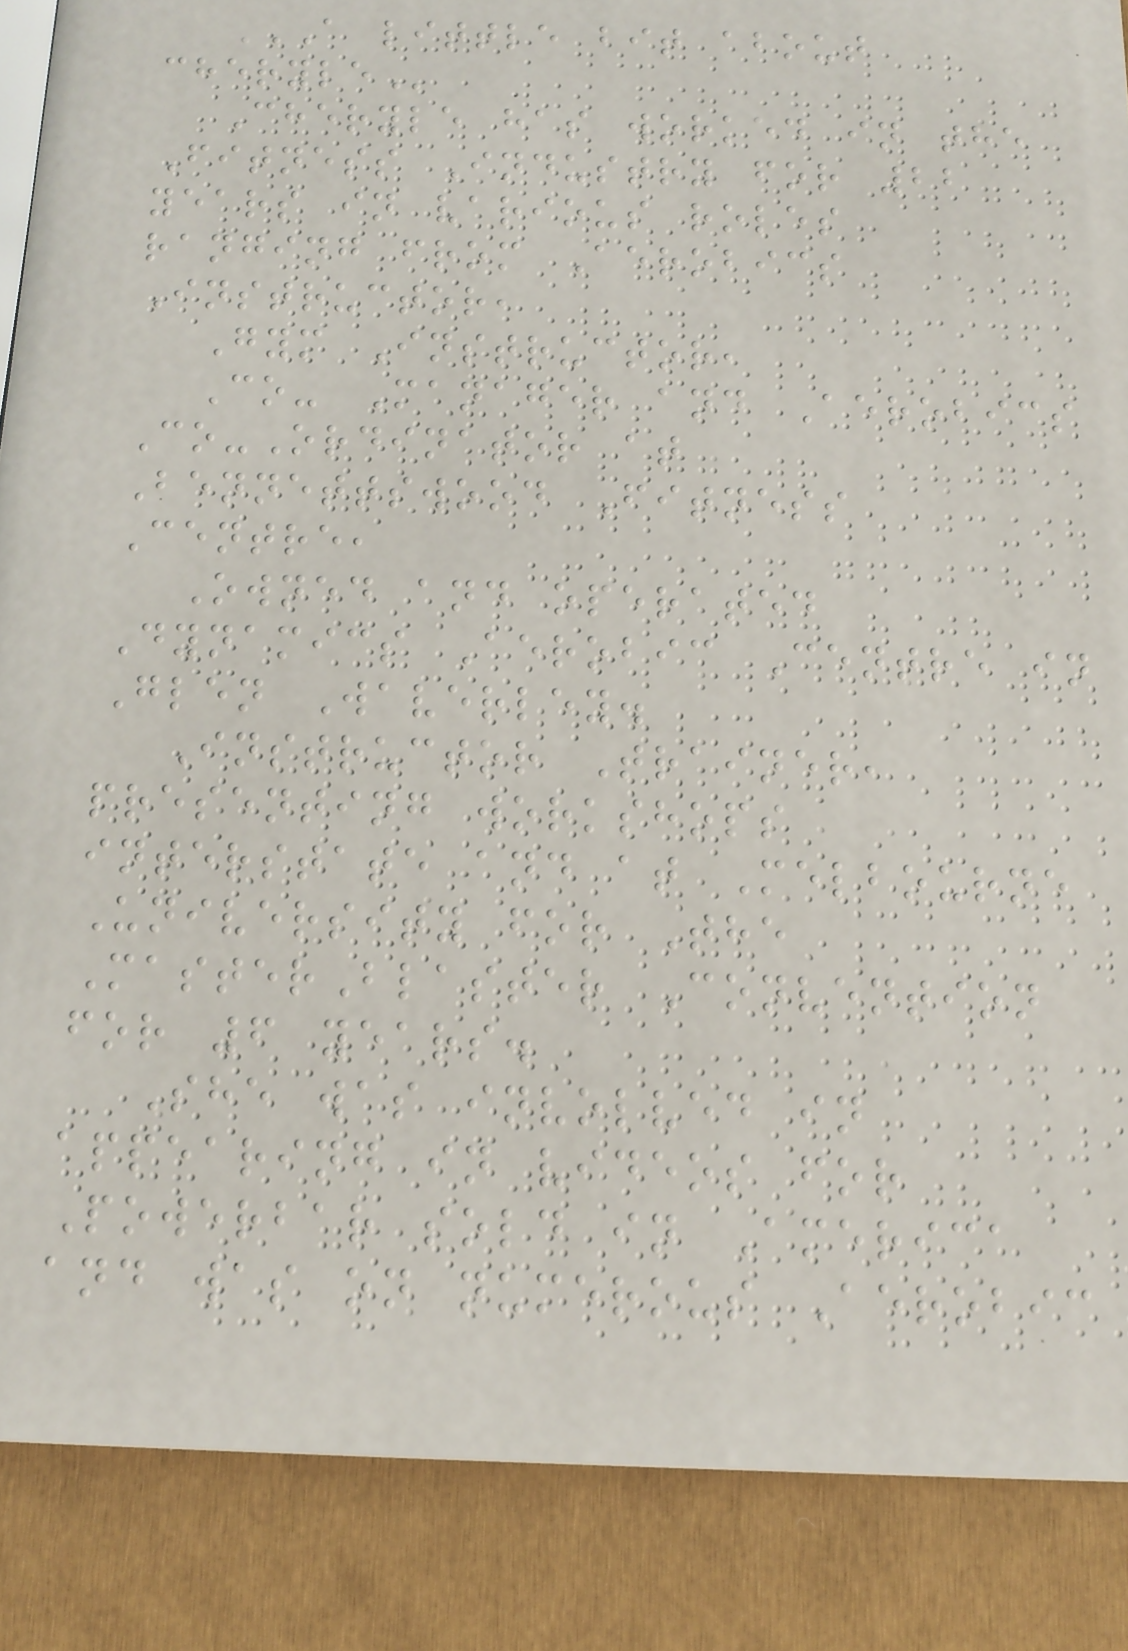A LITTLE BIT ABOUT
CHERYLE
Cheryle has worked in the
Fitness Industry for 22
years in various roles
ranging from Aerobics
Instructor,
Gym Instructor,
Co- Manager and Aerobics
Co-Ordinator at
Bennettswood Fitness
Centre,
Owned and operated
Dynamics Aerobic Centre in
Glen Waverley.
Instructor Trainer,
presenting workshops
interstate and at Melbourne
University for The
MasterBlaster Convention
for 6 years.
She was involved in
appearing in videos for
Powerbar sold in America
and was on numerous Aerobic
